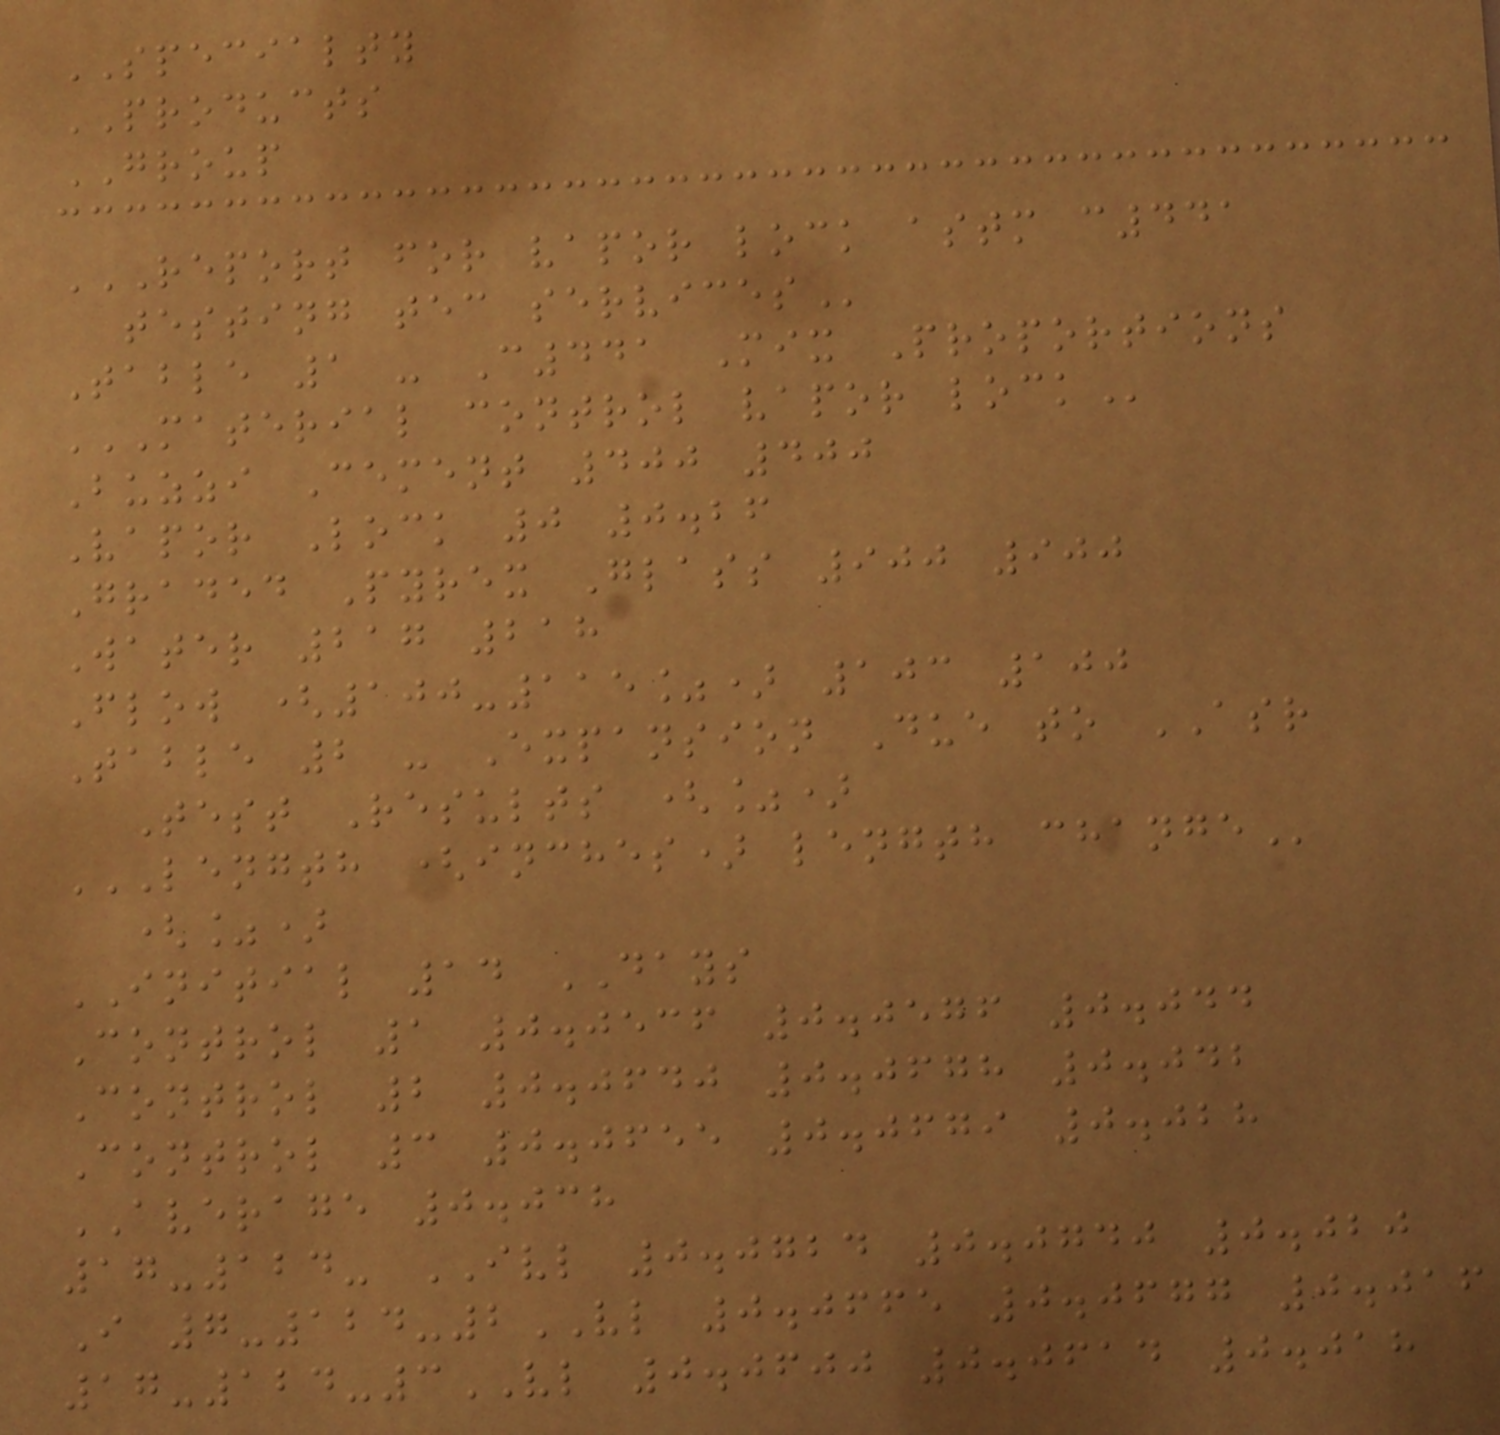SPECIALTY
PRODUCTS
GROUP
REPORT FOR VAPOR LOCK ASTM C441
TESTING TEC SERVICES
Table 1 - C441 Mix Proportions
MATERIAL CONTROL VAPOR LOCK
Buzzi Cement 400 400
Vapor Lock 0 0.26
Graded Pyrex Glass 900 900
Water 217 218
Flow (100-115%) 103 100
Table 2 - Expansion Due to ASR
Test Results (%)
LENGTH (INCHES) LENGTH CHANGE
(%)
INITIAL 14 DAYS
Control 1 0.0536 0.0576 0.044
Control 2 0.0640 0.0678 0.042
Control 3 0.0655 0.0679 0.028
AVERAGE 0.038
17-124- IVL 0.0724 0.0740 0.020
I 7-124-2VL 0.0665 0.0677 0.016
17-124-3VL 0.0600 0.0614 0.018
